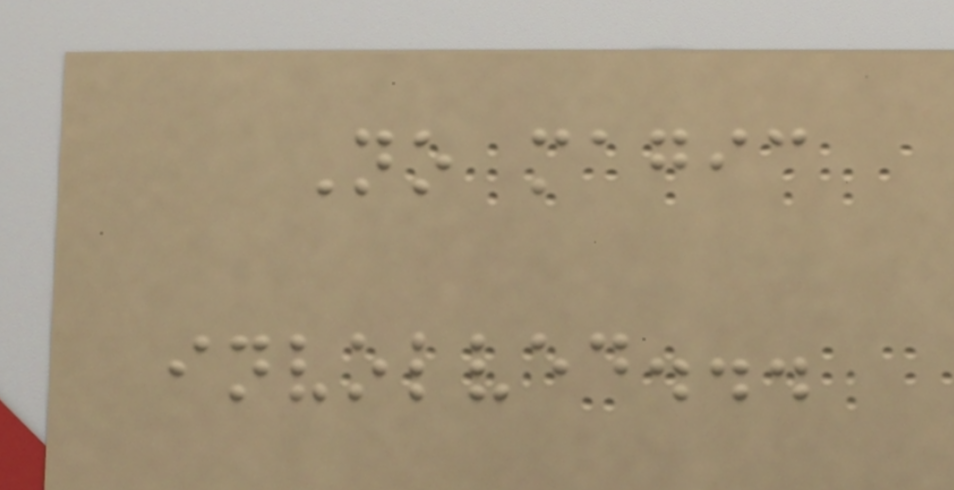No magic
involved...
